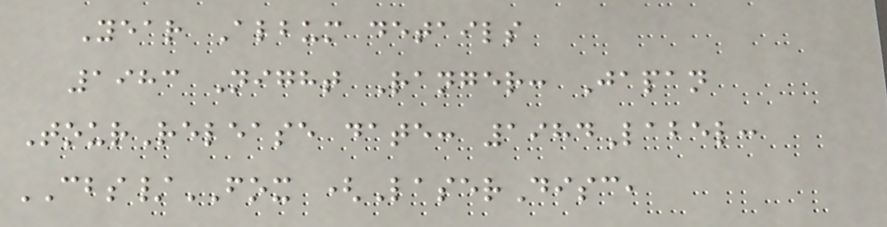Year Album details
1983 Night Ranger: Japan
TourRelease date: 1984Label:
CBS/FOX (LaserDisc,
